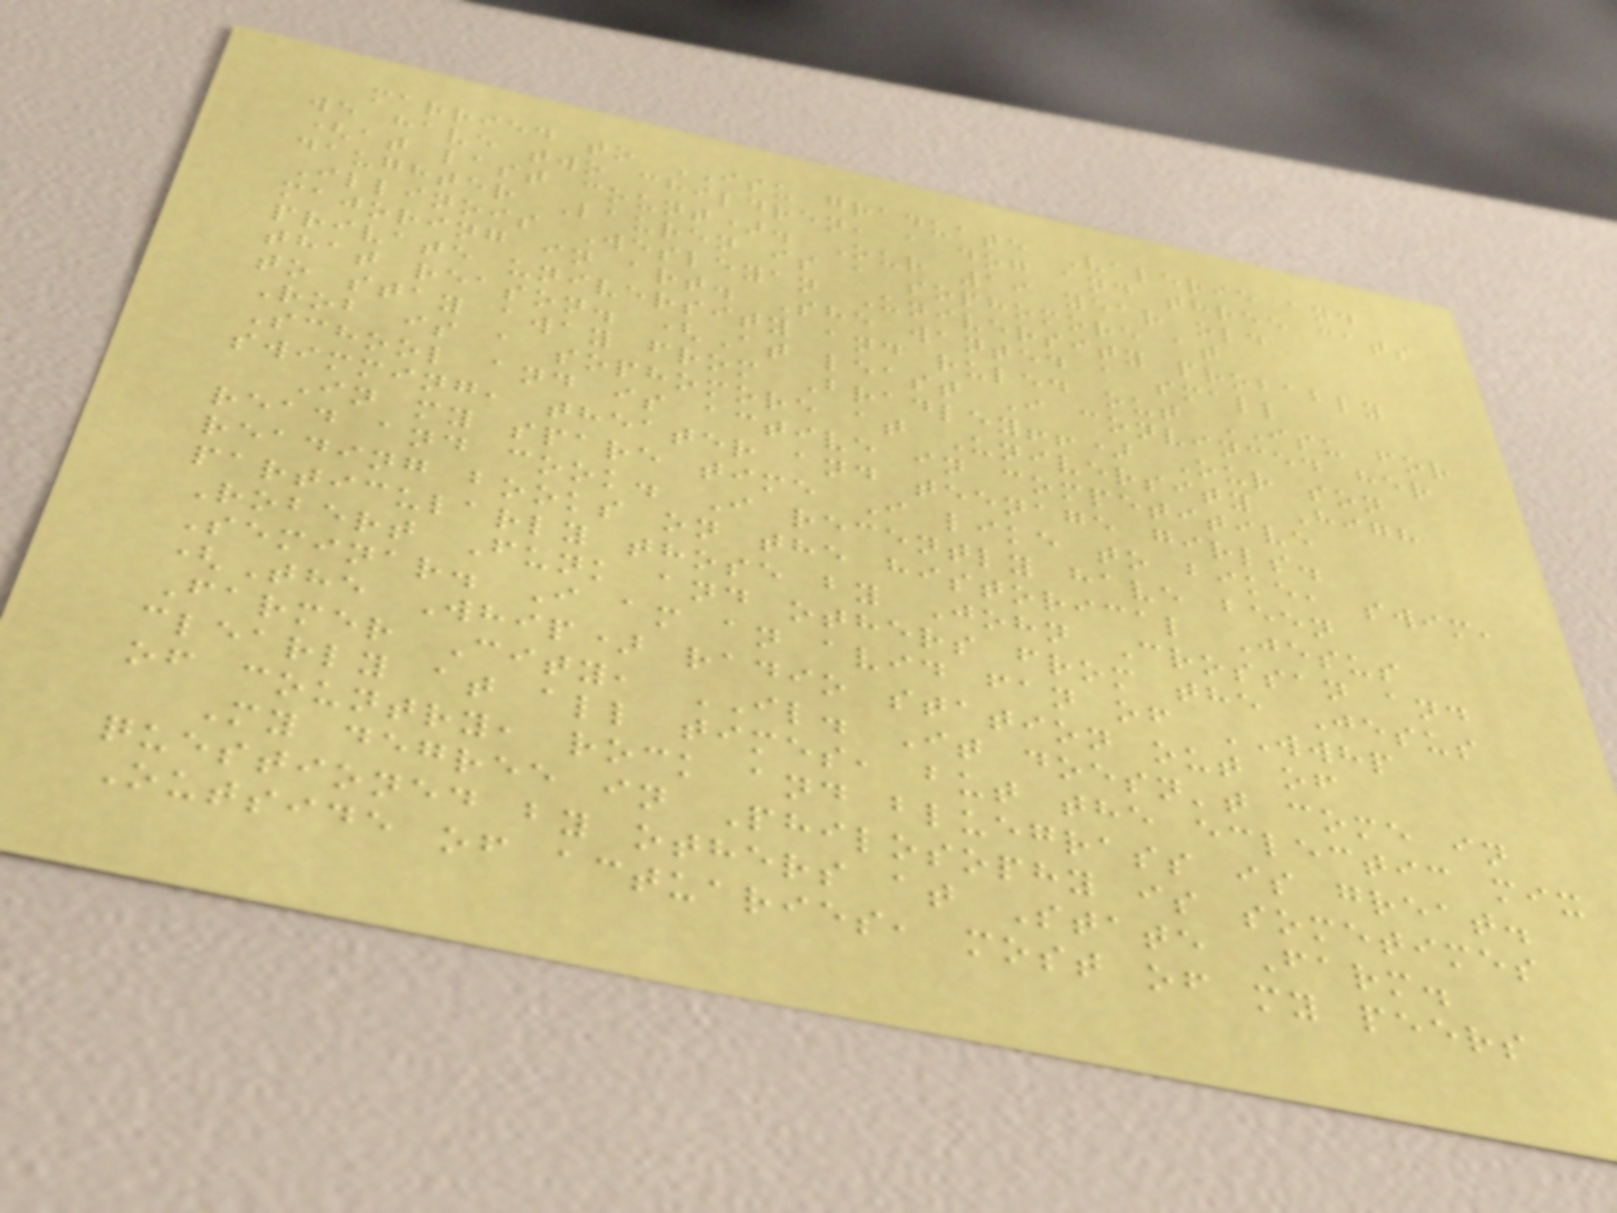married to ISU graduate Valerie and
we have two children, a dog and three cats
(at last count). Our 19 year old
daughter Lauren is a sophomore at
Illinois Wesleyan University probably
majoring in art. She wanted a small
private university and ruled out ISU for
that reason. (At least I convinced her
to stay away from Bradley!!) Our son
Rob is a sophomore at University High
School and is active in competitive
swimming, theater and teenage girls.
In my spare time I like to bike, swim,
read and cook. I recently have been
reading books on the historical Jesus
particularly those by John Crossan and
Robert Funk and others from the Jesus
Seminar. I am an avid fan of WWHP
(The Whip) radio station out of
Farmer City, IL. It doesn't come in
clearly at all times, but the eclectic mix
of country, rock and bluegrass is great.
My degree in Philosophy is sometimes
questioned by others at State Farm.
Outside of actuaries, most of my peers
